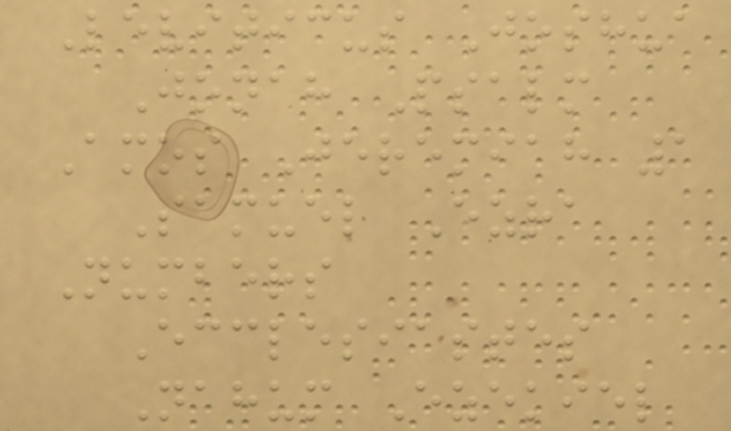Leviticus Joshua
Jonah Psalm
Amos Jeremiah 1
Samuel Ezra
Numbers
Ecclesiastes
Nahum Ezekiel
